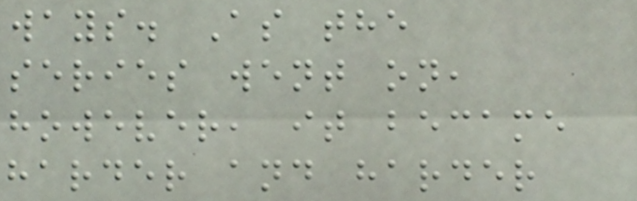ways. As the
series went on,
however, it became
harder and harder
